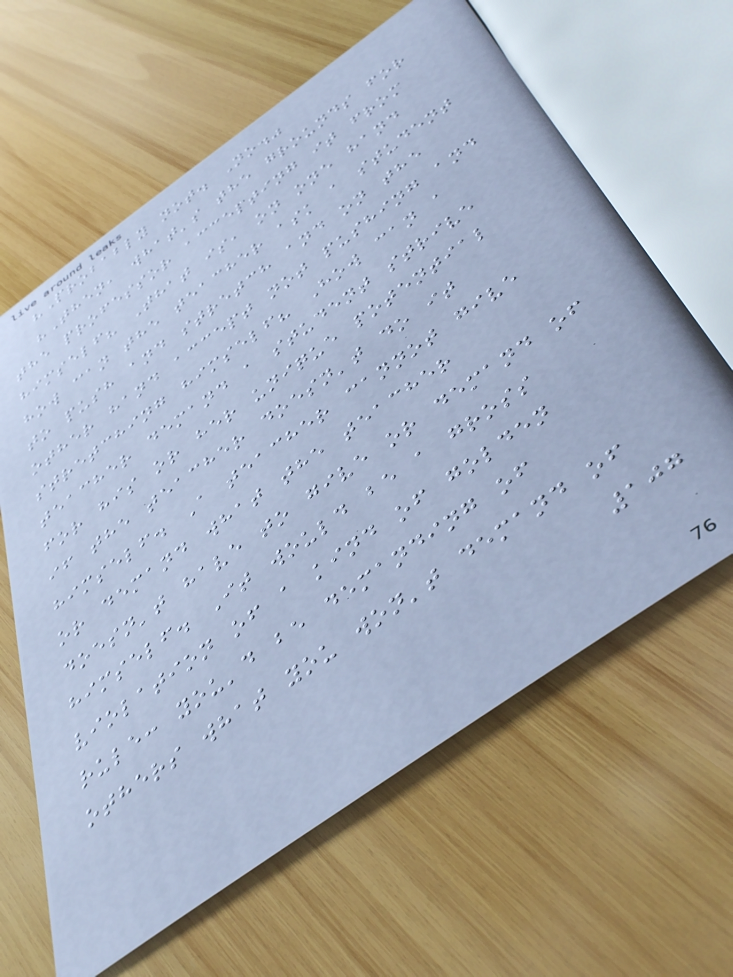"Probably not. No."
"Then, what's the grounds for
the professor accepting it from
himself? That is, on one hand
how can the teacher ask a student
to push and stretch and on the
other hand accept not pushing and
stretching himself? How can a
teacher demand a student strive
for his or her unique potential
if the teacher doesn't do it
himself. A teacher cannot give
or demand what the teacher
doesn't have to give or demand of
himself. It would be a gross
violation of a kind of golden
rule: you'd be demanding of
others what you won't demand of
107
